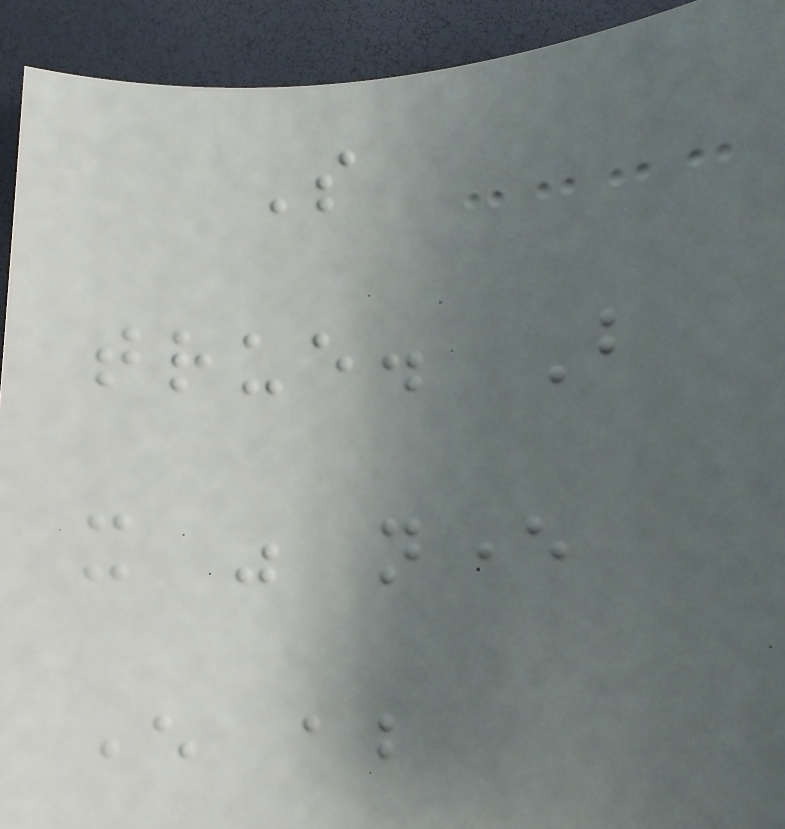So
true. But
it was never
ever about
